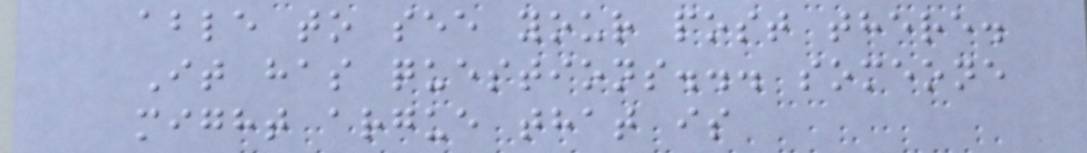able to see your post there.
It has questions... someone
might argue that is
